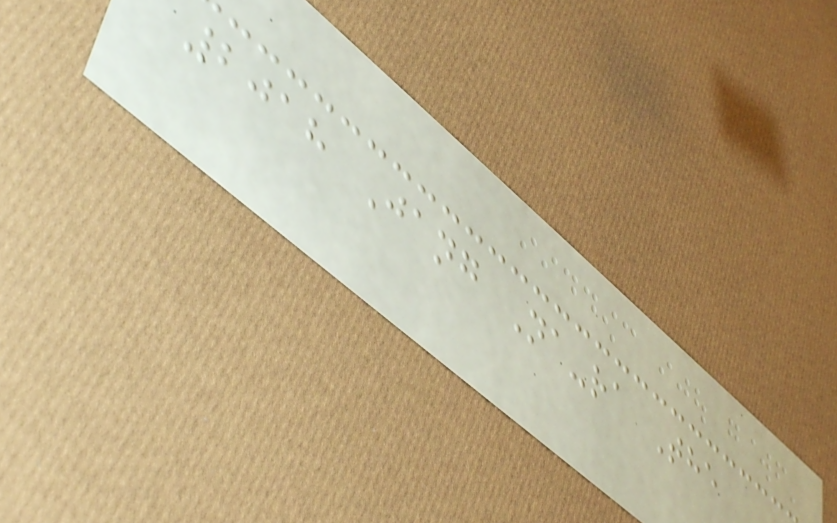2018 Jang Na-ra The
